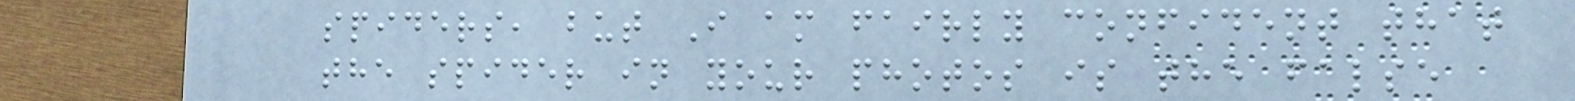spiders, but I am fairly confident that
the spider in your photos is the false
